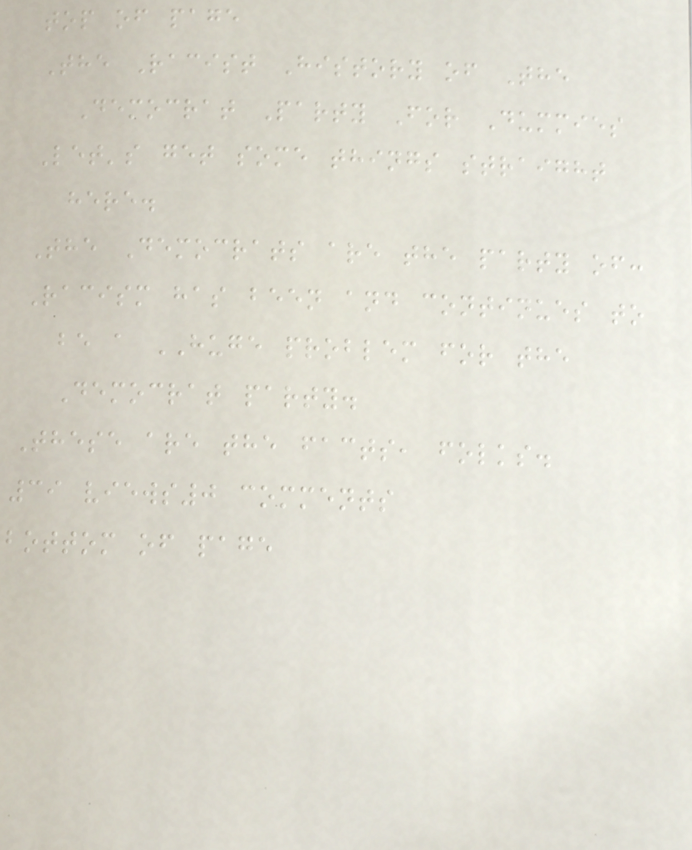top of page
The Racist History of The
Democrat Party For Dummies
Let's get some things straight
here.
The Democrats are the party of:
Racism has been and continues to
be a HUGE problem for the
Democrat party.
These are the facts, folks.
39 views0 comments
bottom of page
